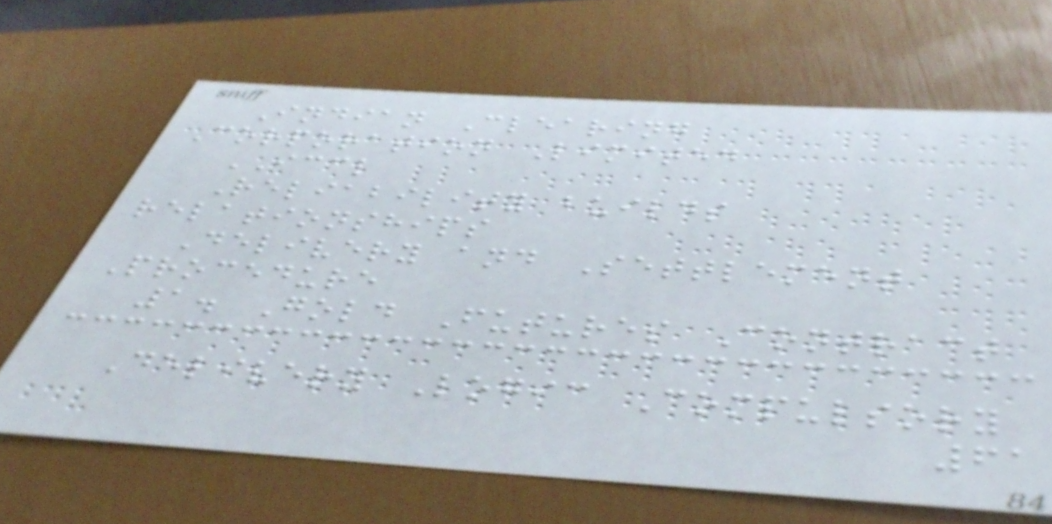Indian Clearing
Corporation Limited
ICCL
Reliability builds
relationships
Delivery and Settlement
Procedure
1. Gold Futures Contract
Delivery Logic Compulsory
61
